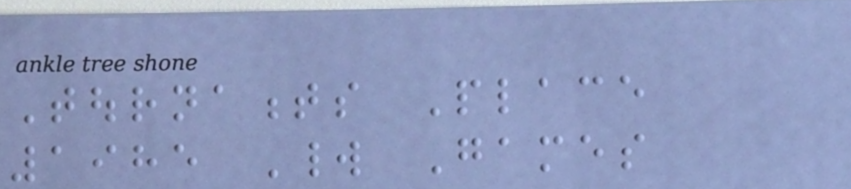Tournaments Place
1985 World Games
